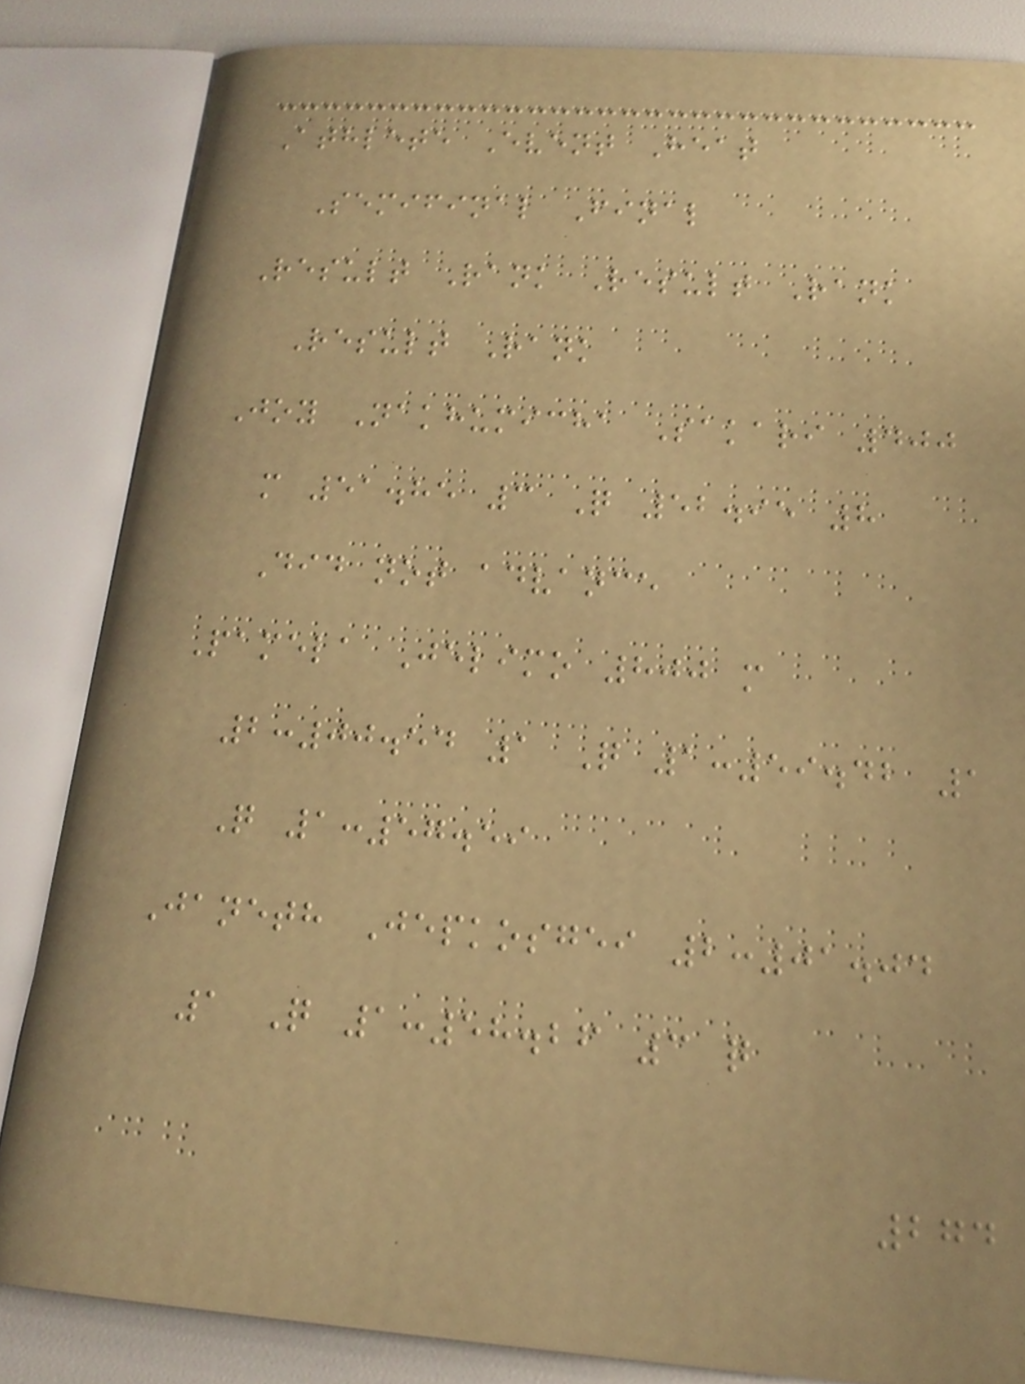Athlete Event Heat
Semifinal Final
Result Rank Result Rank
Result Rank
Joy Nakhumicha Sakari 400
m 51.85 3 Q 52.95 8
Did not advance
Pamela Jelimo 800 m
2:00.54 1 Q 1:59.42 1
Q 1:57.59
Janeth Jepkosgei 2:01.04
1 Q 1:58.26 3 q
274
